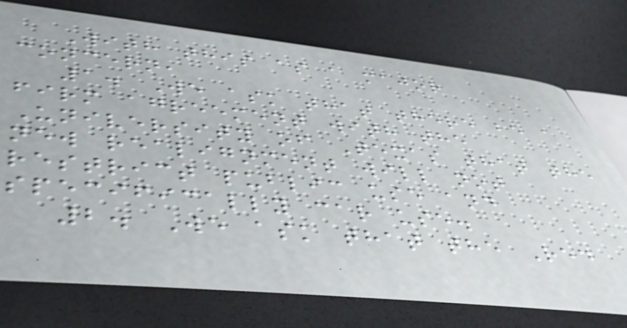With this as a major
concern,
1. We ask that there be a
firm agreement with the
University of Texas that the
new realignment will not
restrict public use and
specifically car use.
2. We ask that the Red
